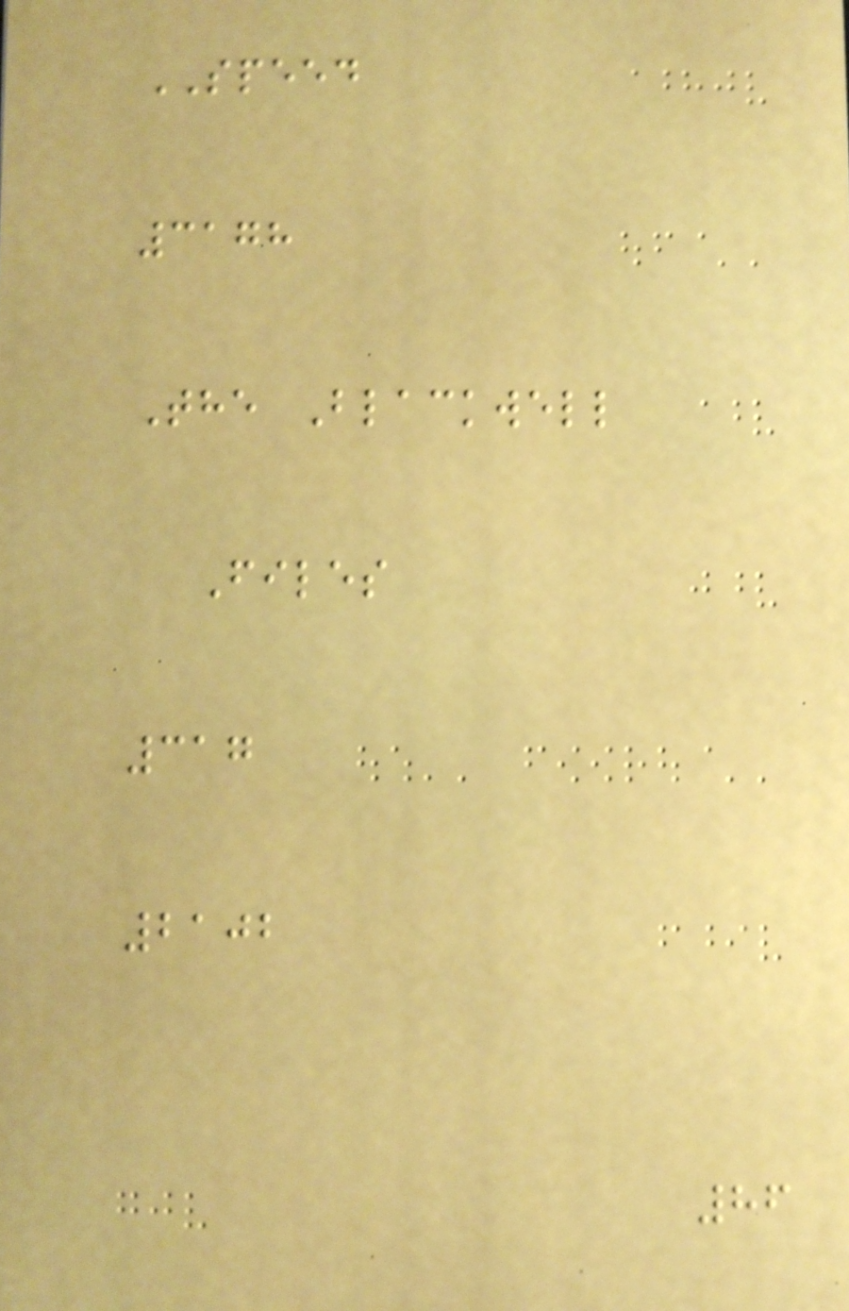SPEED
3178
The Blackwell
Files
317
2102
86
